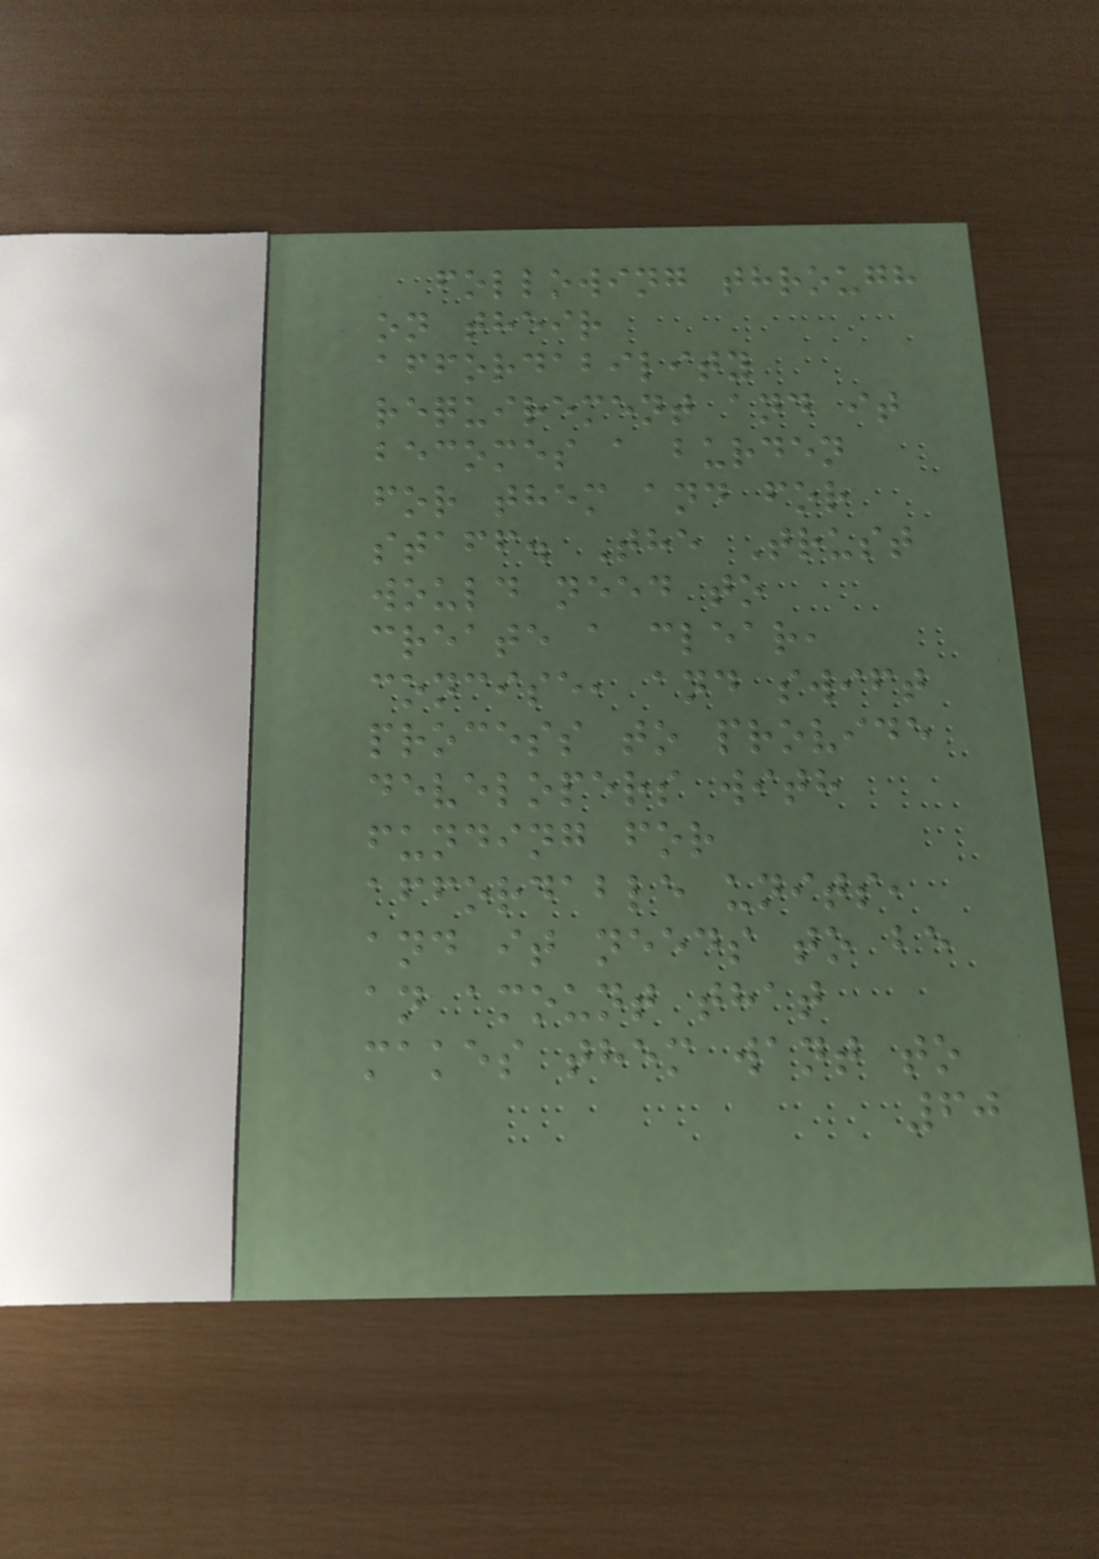following through
on their
affordability
requirement and it
becomes a burden
for them and for
staff. The Trust
would need to
create a clear,
concise, and swift
process to provide
developers with
funding for
affordable units,
and it needs to be
an amount that
makes them want to
60
